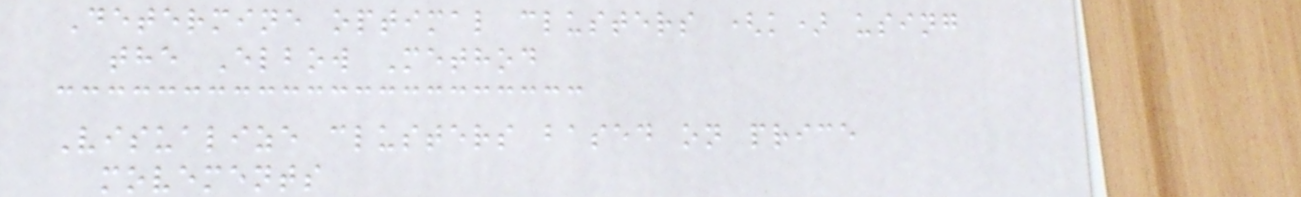Determine optimal clusters (k) using
the Elbow Method
Visualize clusters based on price
movements
